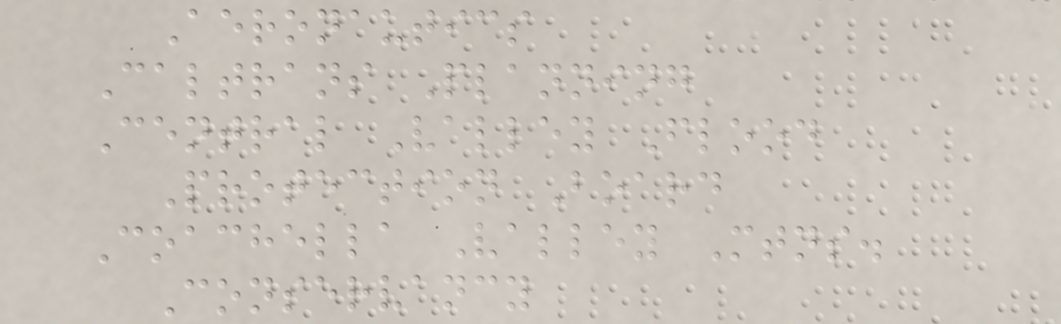Aeronautics
Caltrans Planning
Central Valley Flood
Protection Board
Coachella Valley Mtns.
Conservancy
